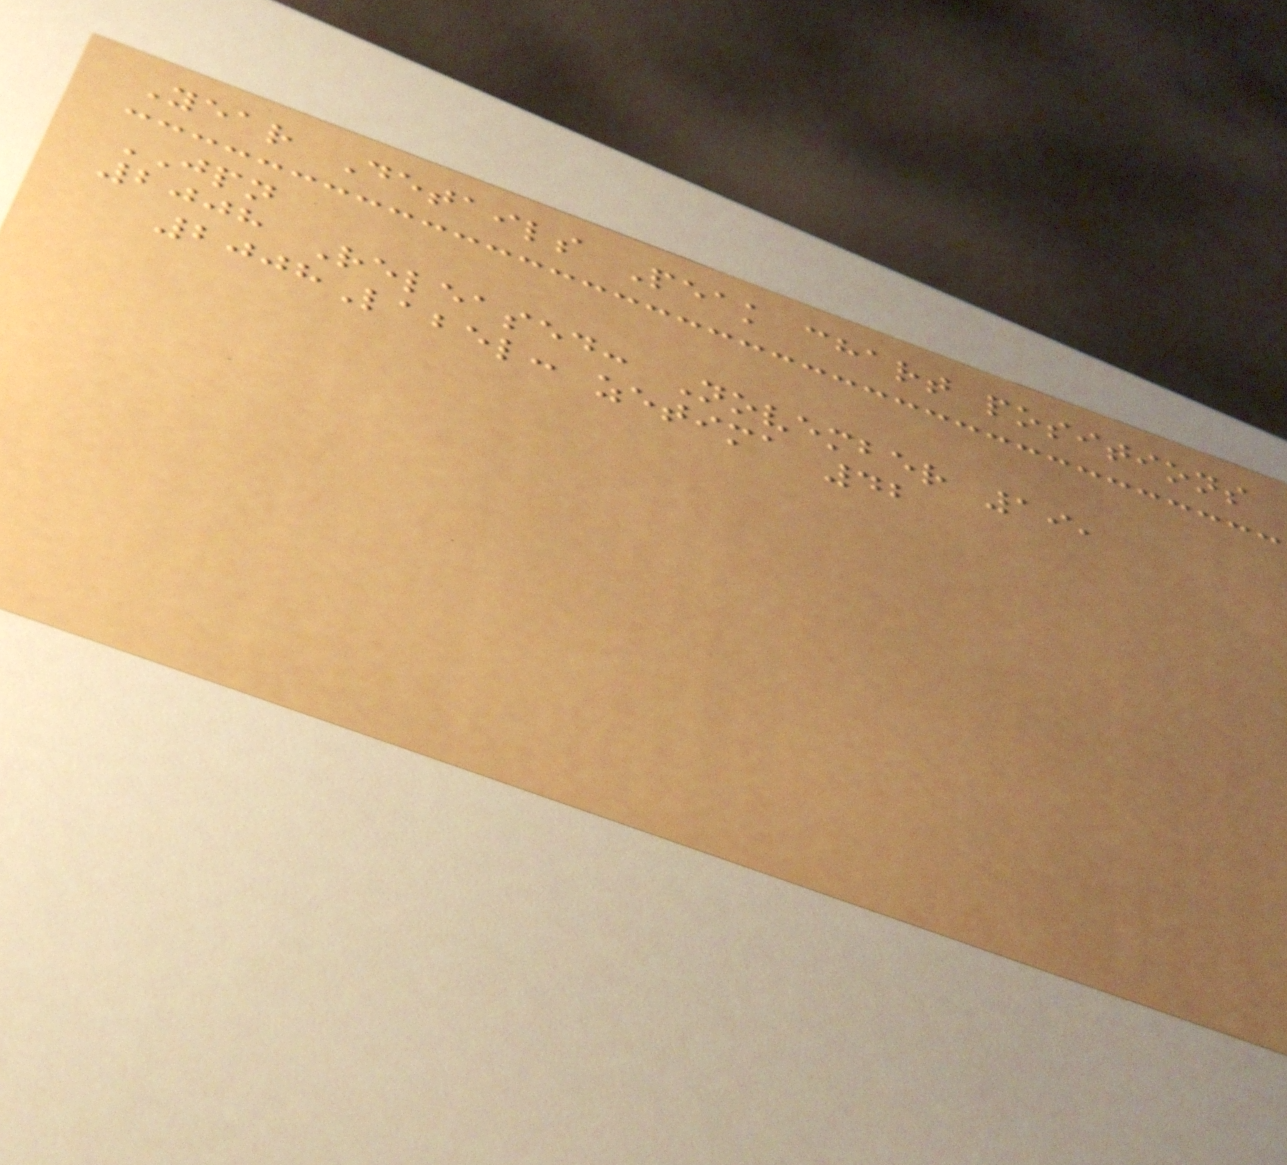Year Details Peak chart positions
JPN
2008 Released: November 19,
2008Label: zetima 42
